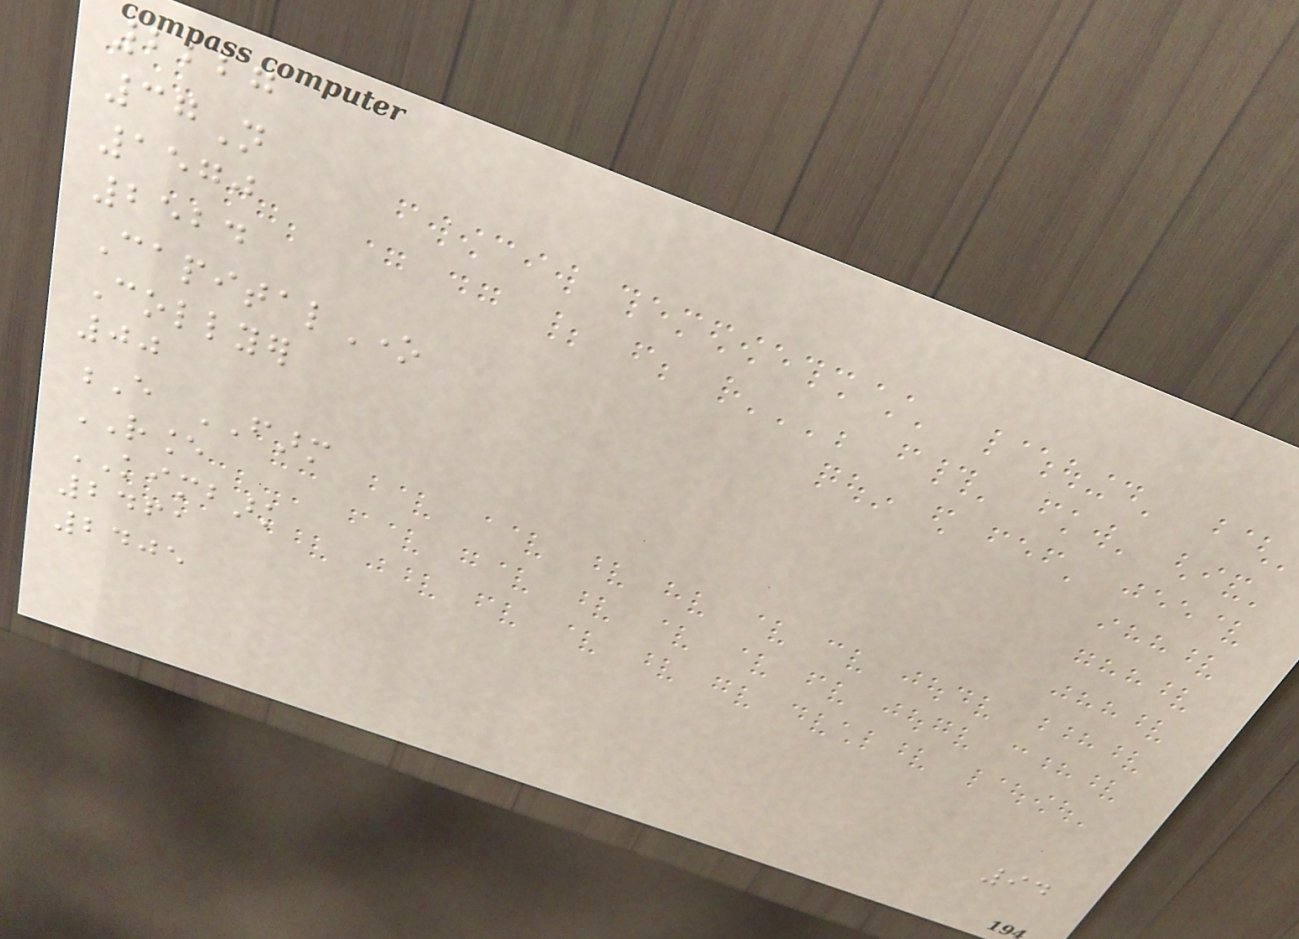2227
37N
1570
2524
CapitalOne
Collyer
00
E FARM
RANCE
KIMBARK
2461
2405
94
